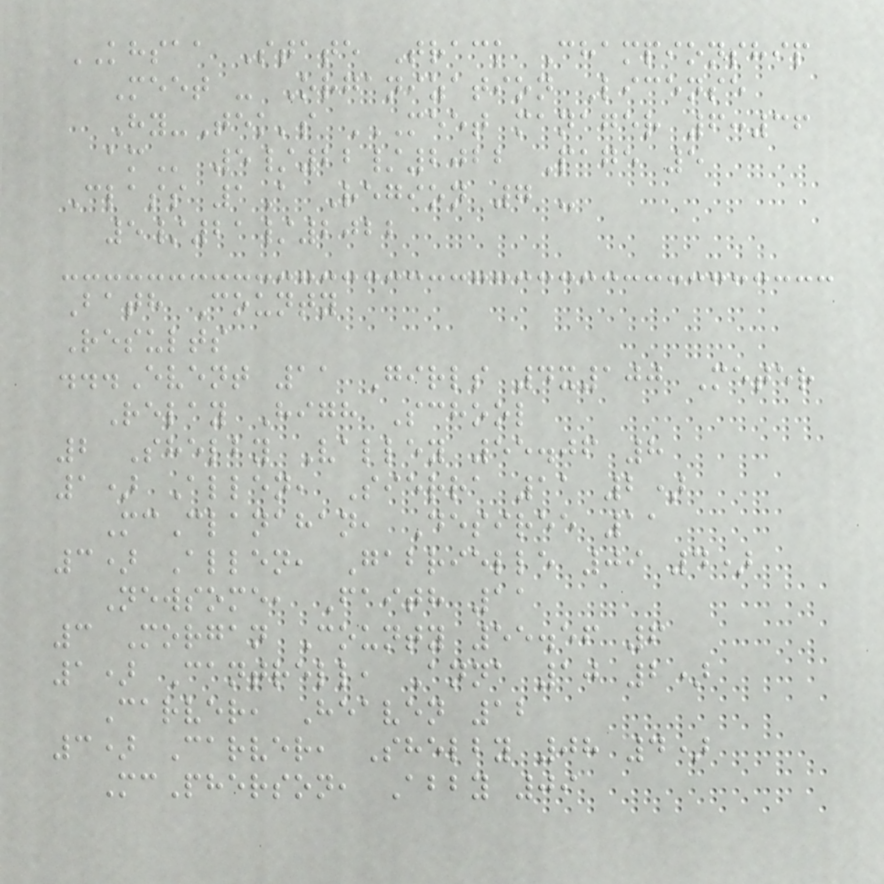KHSAA State Track Championship
Meet - Organization License
Hy-Tek's MEET MANAGER 6:36
AM 5/22/2022 Page 5
Class 1A Region 7 -
5/21/2022
Bath County
Results
...Event 11 Girls 4x100 Meter
Relay High School
2 Shelby Valley 55.06 8
1) Allen, Sierra 11 2)
McClanahan, Desiree 11
3) Allen, Gabrielle 09 4)
Newsome, Faith 11
3 Morgan County 55.56 6
1) Cantrell, Anna 10 2)
Carver, Heaven 12
3) Carver, Shelby 08 4)
McPherson, Abby 09
